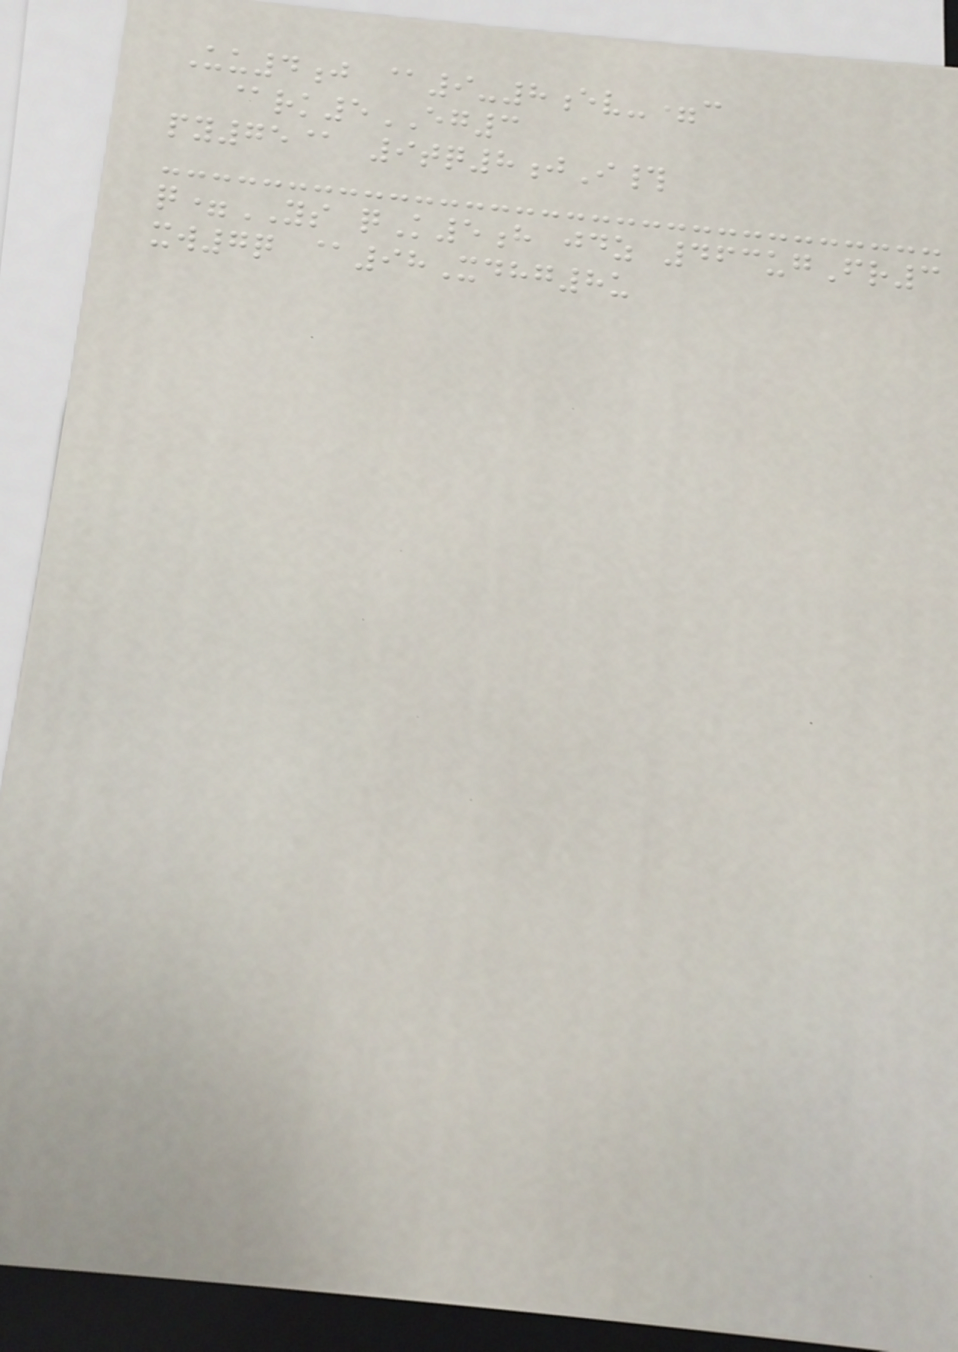Uu4j @9-8ev-=c
@rk5EG3
py75@ 9tq8jI#
q=YS qK5h jdz 463ugFr3
xw7q @98Xdhg8u
